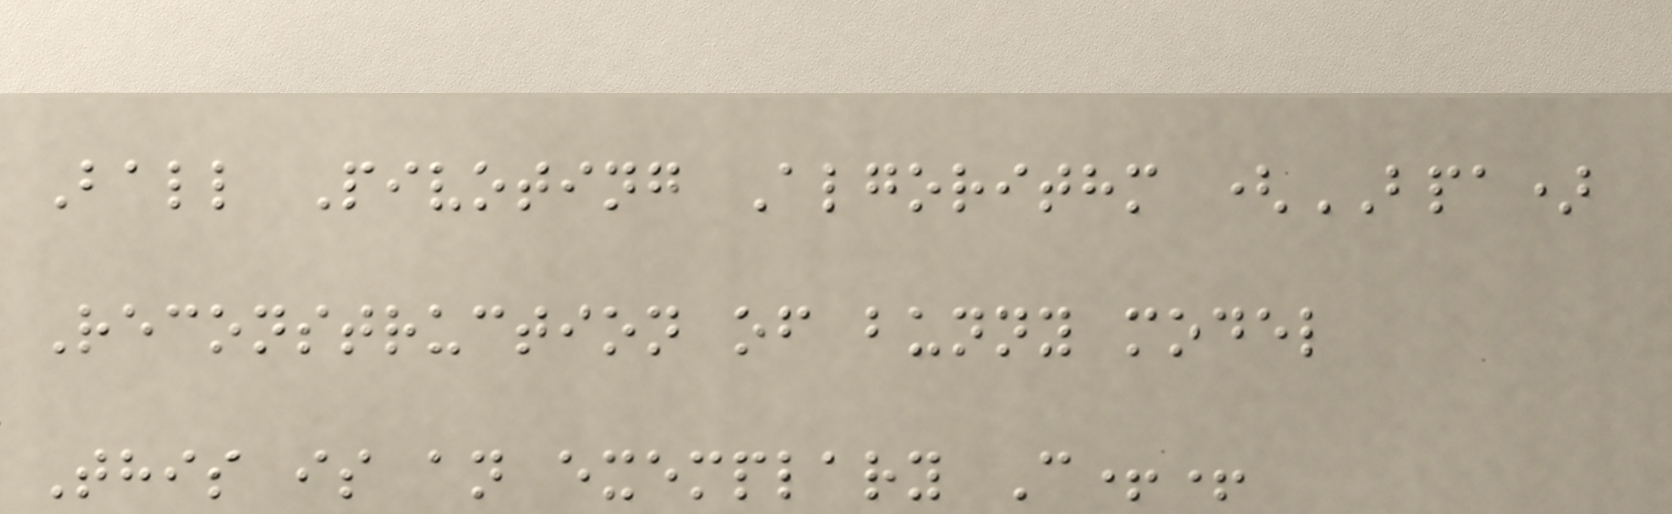Ball Pivoting Algorithm (BPA)
Reconstruction of bunny model
This is an exemplary C++
